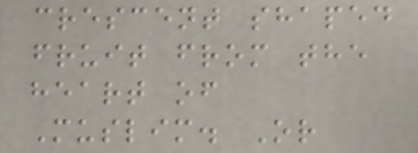crescent shaped
fruit from the
heart of
Muslim. Or
